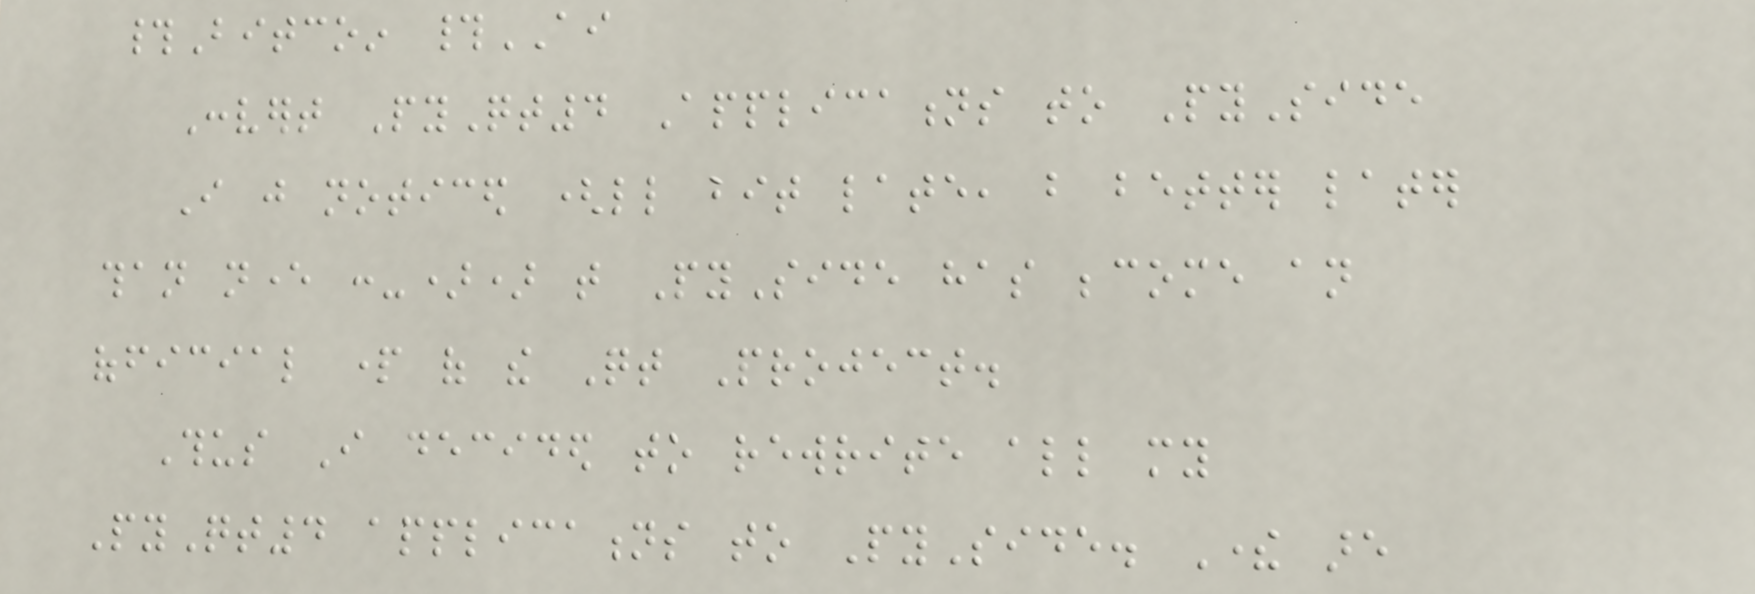#Bitcoin #AI
Convert PyQt4 Applications to PySide
I just noticed (little bit late, but better later
than never :-)) that PySide has become an
official part of the Qt Project.
Thus I decided to rewrite all my
PyQt4 applications to PySide. There are
